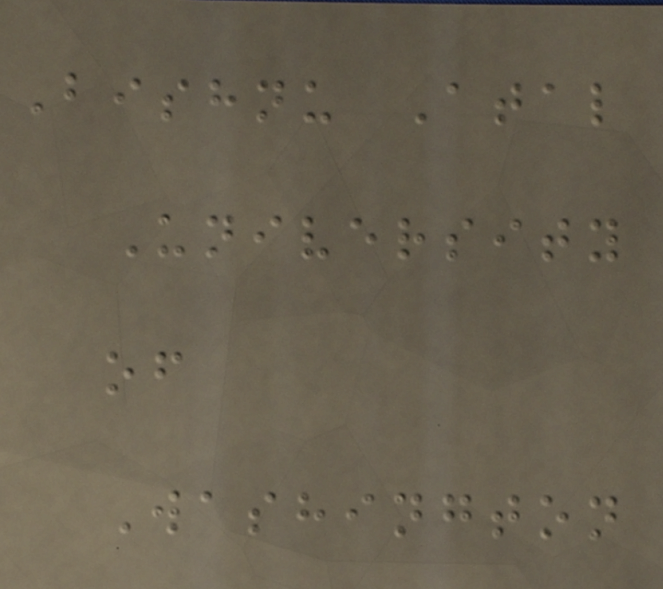Bishnu Atal
University
of
Washington
